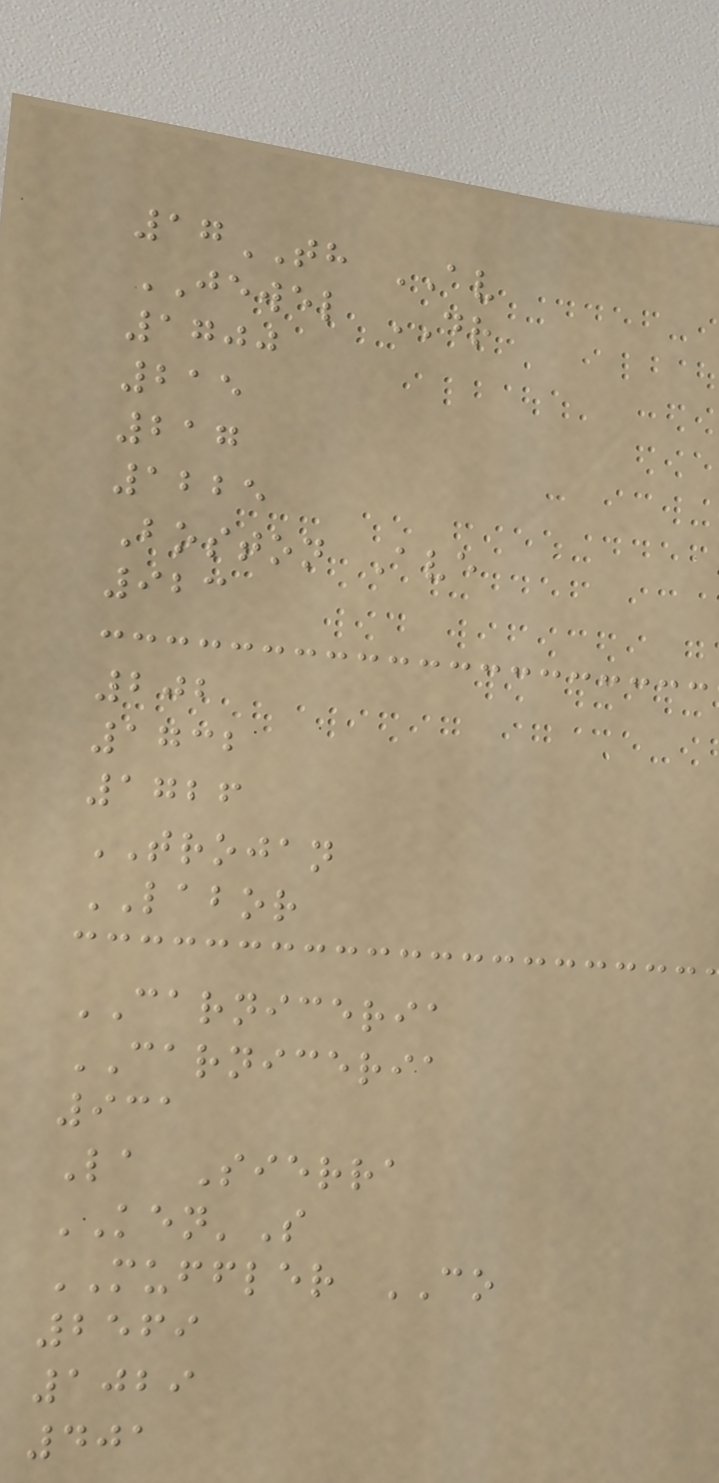17TH AV
JEWEL DR
1700
215
217
1225
Boston Ave
923
202
1732
1726
TROJAN
LABOR
CARNICERIA
CARNICERIA
931
La Sierra
KEN'S
MUFFLER CO
2569
1029
401
